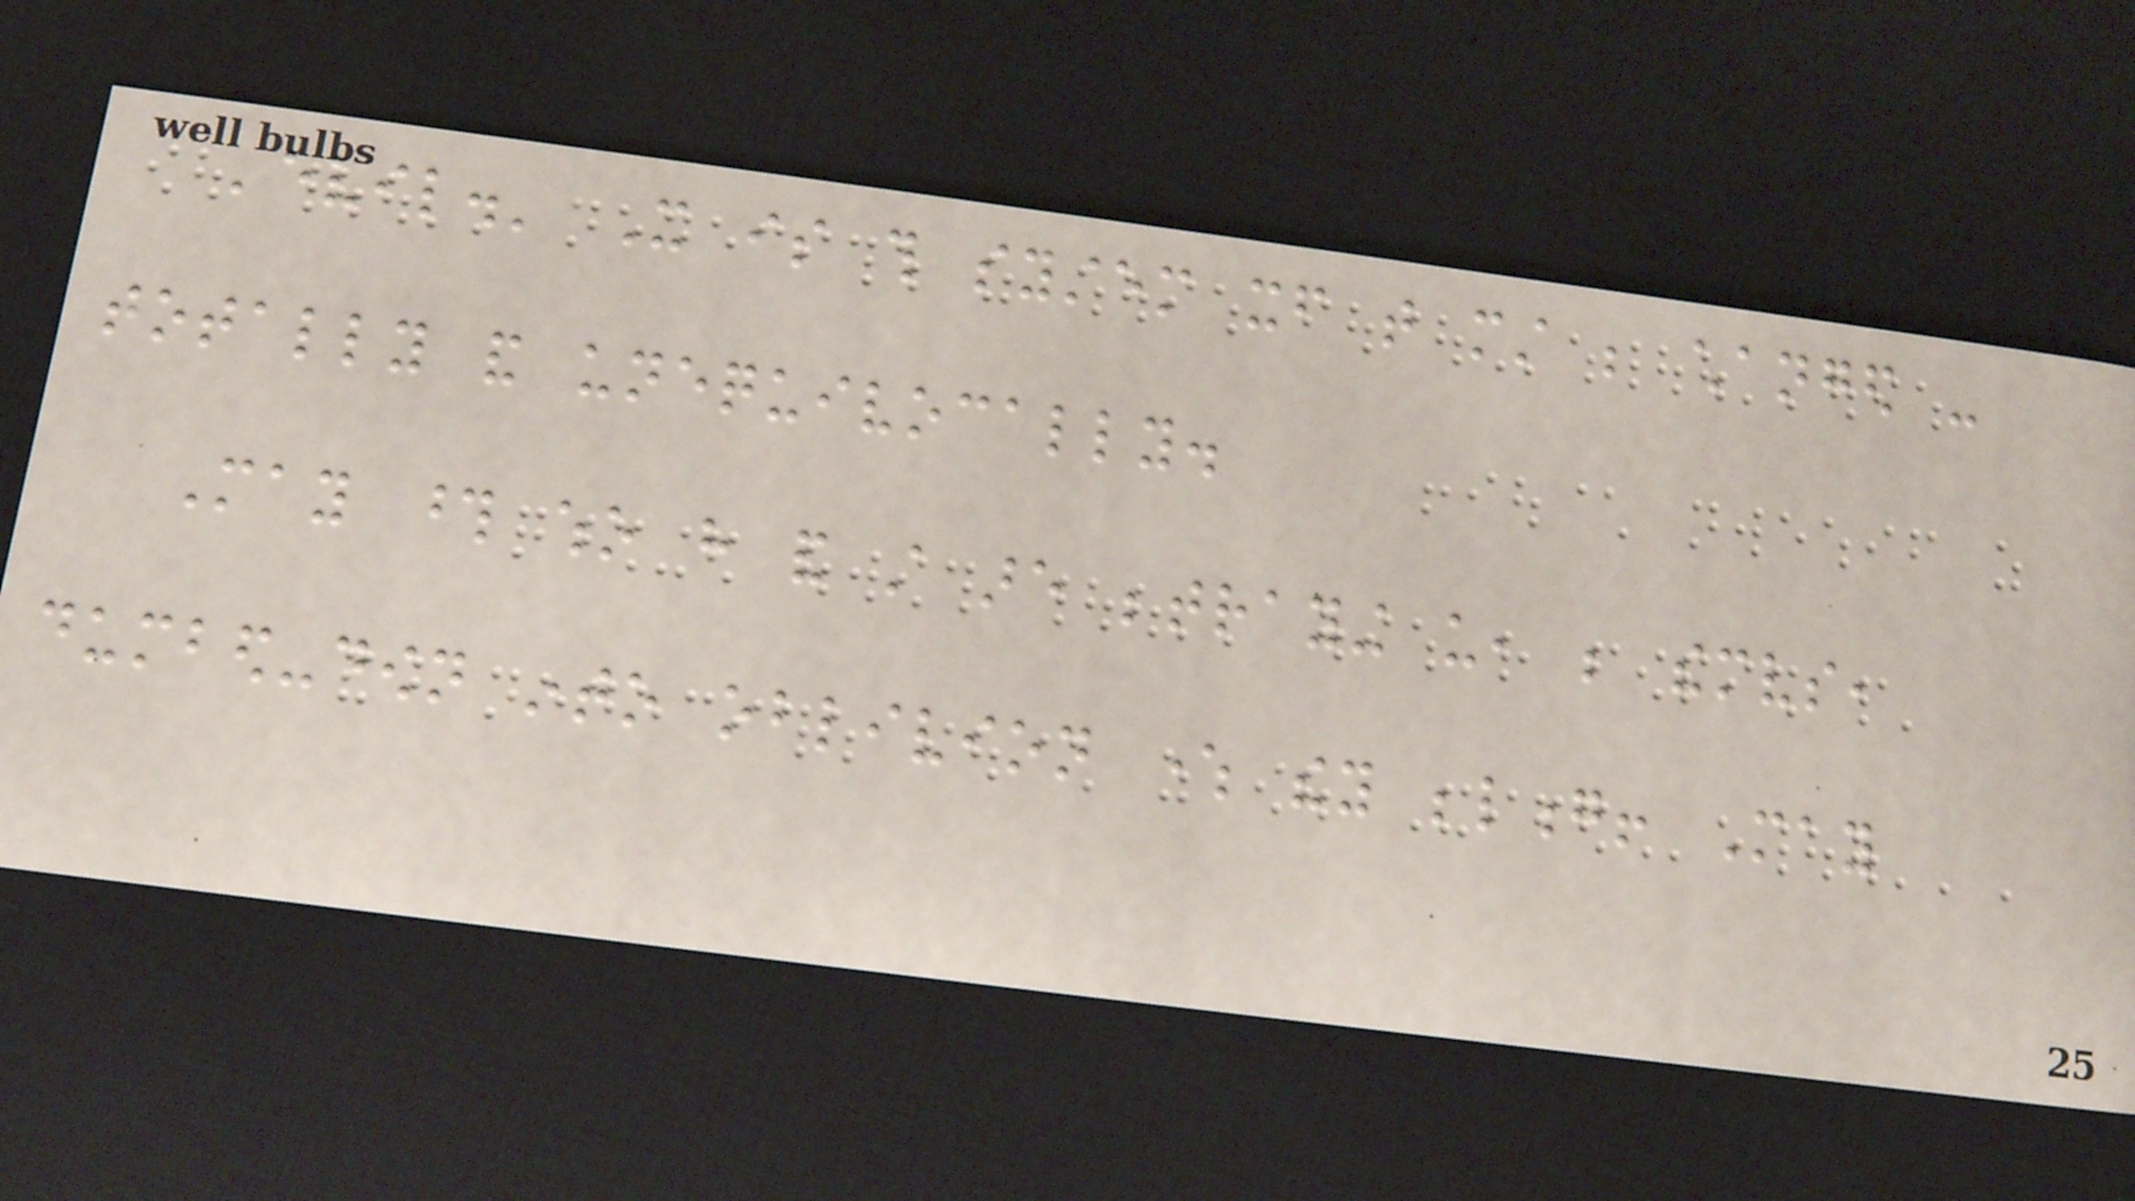'evil.' It is this system itself that must be changed -
totally and unequivocally.
May those who have and still are betraying us, be themselves,
dumbed-down into oblivion where they belong! May
